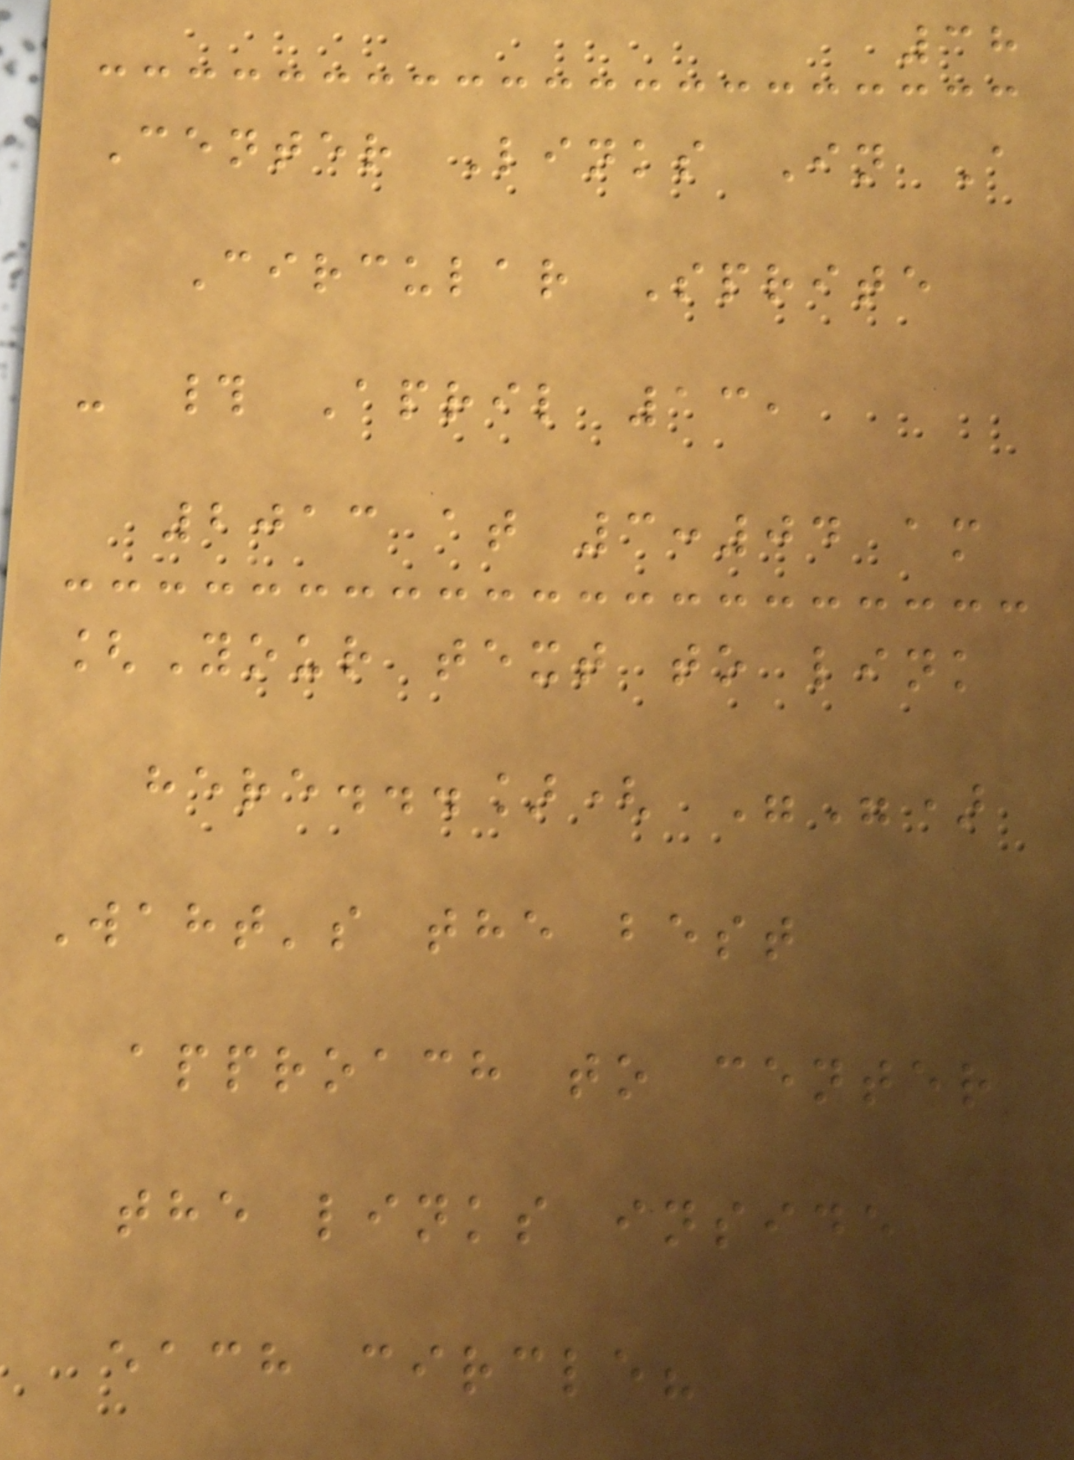38
Center Links In A
Circular Sprite
- # April 13,
2013 at 3:04 am
[Your text to link
here...]( "")
Waht's the best
approach to center
the links inside
each circle?
